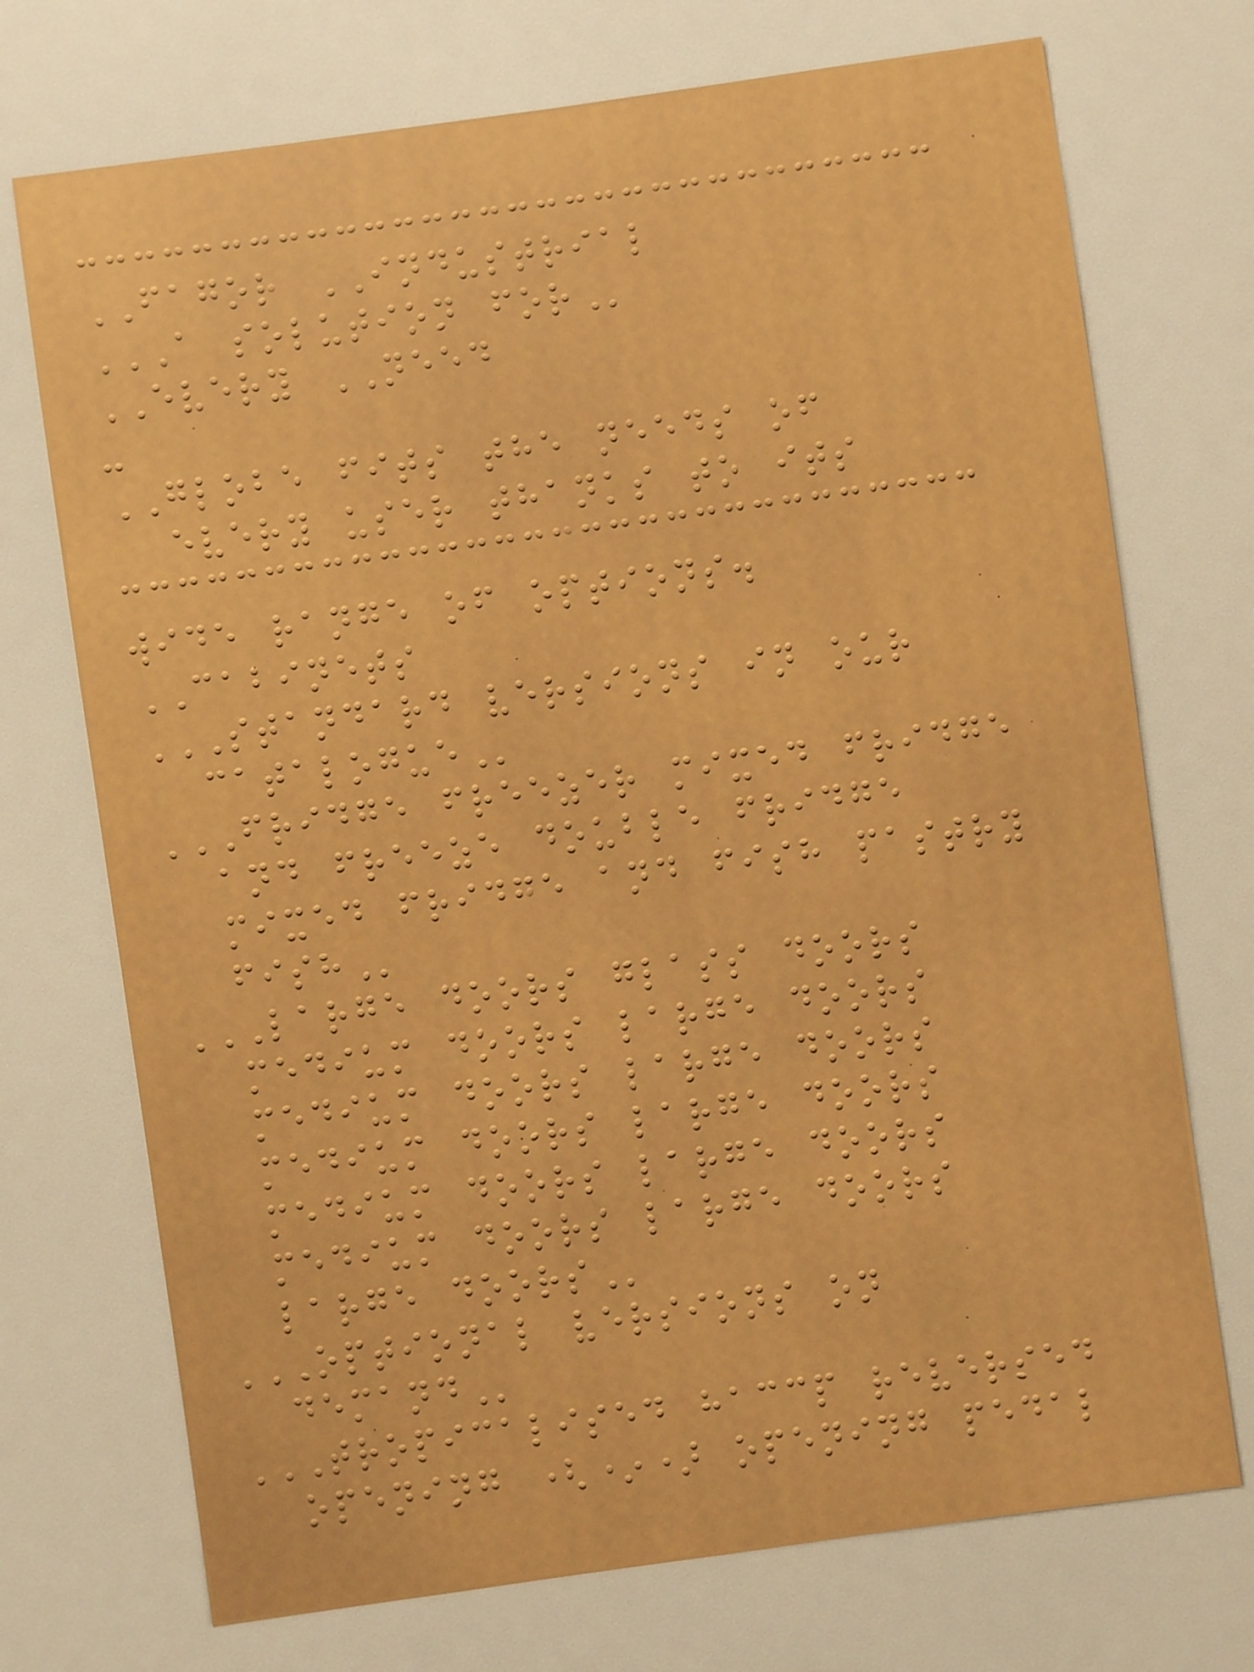FAGOR INDUSTRIAL
A SOLUTION FOR
EVERY NEED
-
GLOBE fits the needs of
every user thanks to its
wide range of options.
CABINETS
STANDARD VERSIONS IN OUR
CATALOGUE
FRIDGE FREEZER MIXED FRIDGE
AND FREEZE DOUBLE FRIDGE
MIXED FRIDGE AND FISH PASTRY
FISH
LARGE DOORS GLASS DOORS
MEDIUM DOORS LARGE DOORS
MEDIUM DOORS LARGE DOORS
MEDIUM DOORS LARGE DOORS
MEDIUM DOORS LARGE DOORS
MEDIUM DOORS LARGE DOORS
LARGE DOORS
OPTIONAL VERSIONS ON
DEMAND
TROPICALISED HACCP REVERSED
OPENING (*) OPENING PEDAL
